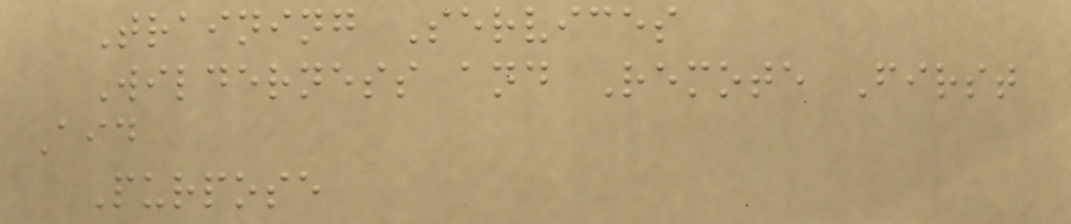Training Services
Wilderness and Remote First
Aid
Purpose
